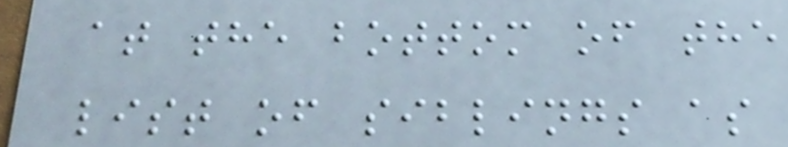at the bottom of the
list of siblings as
